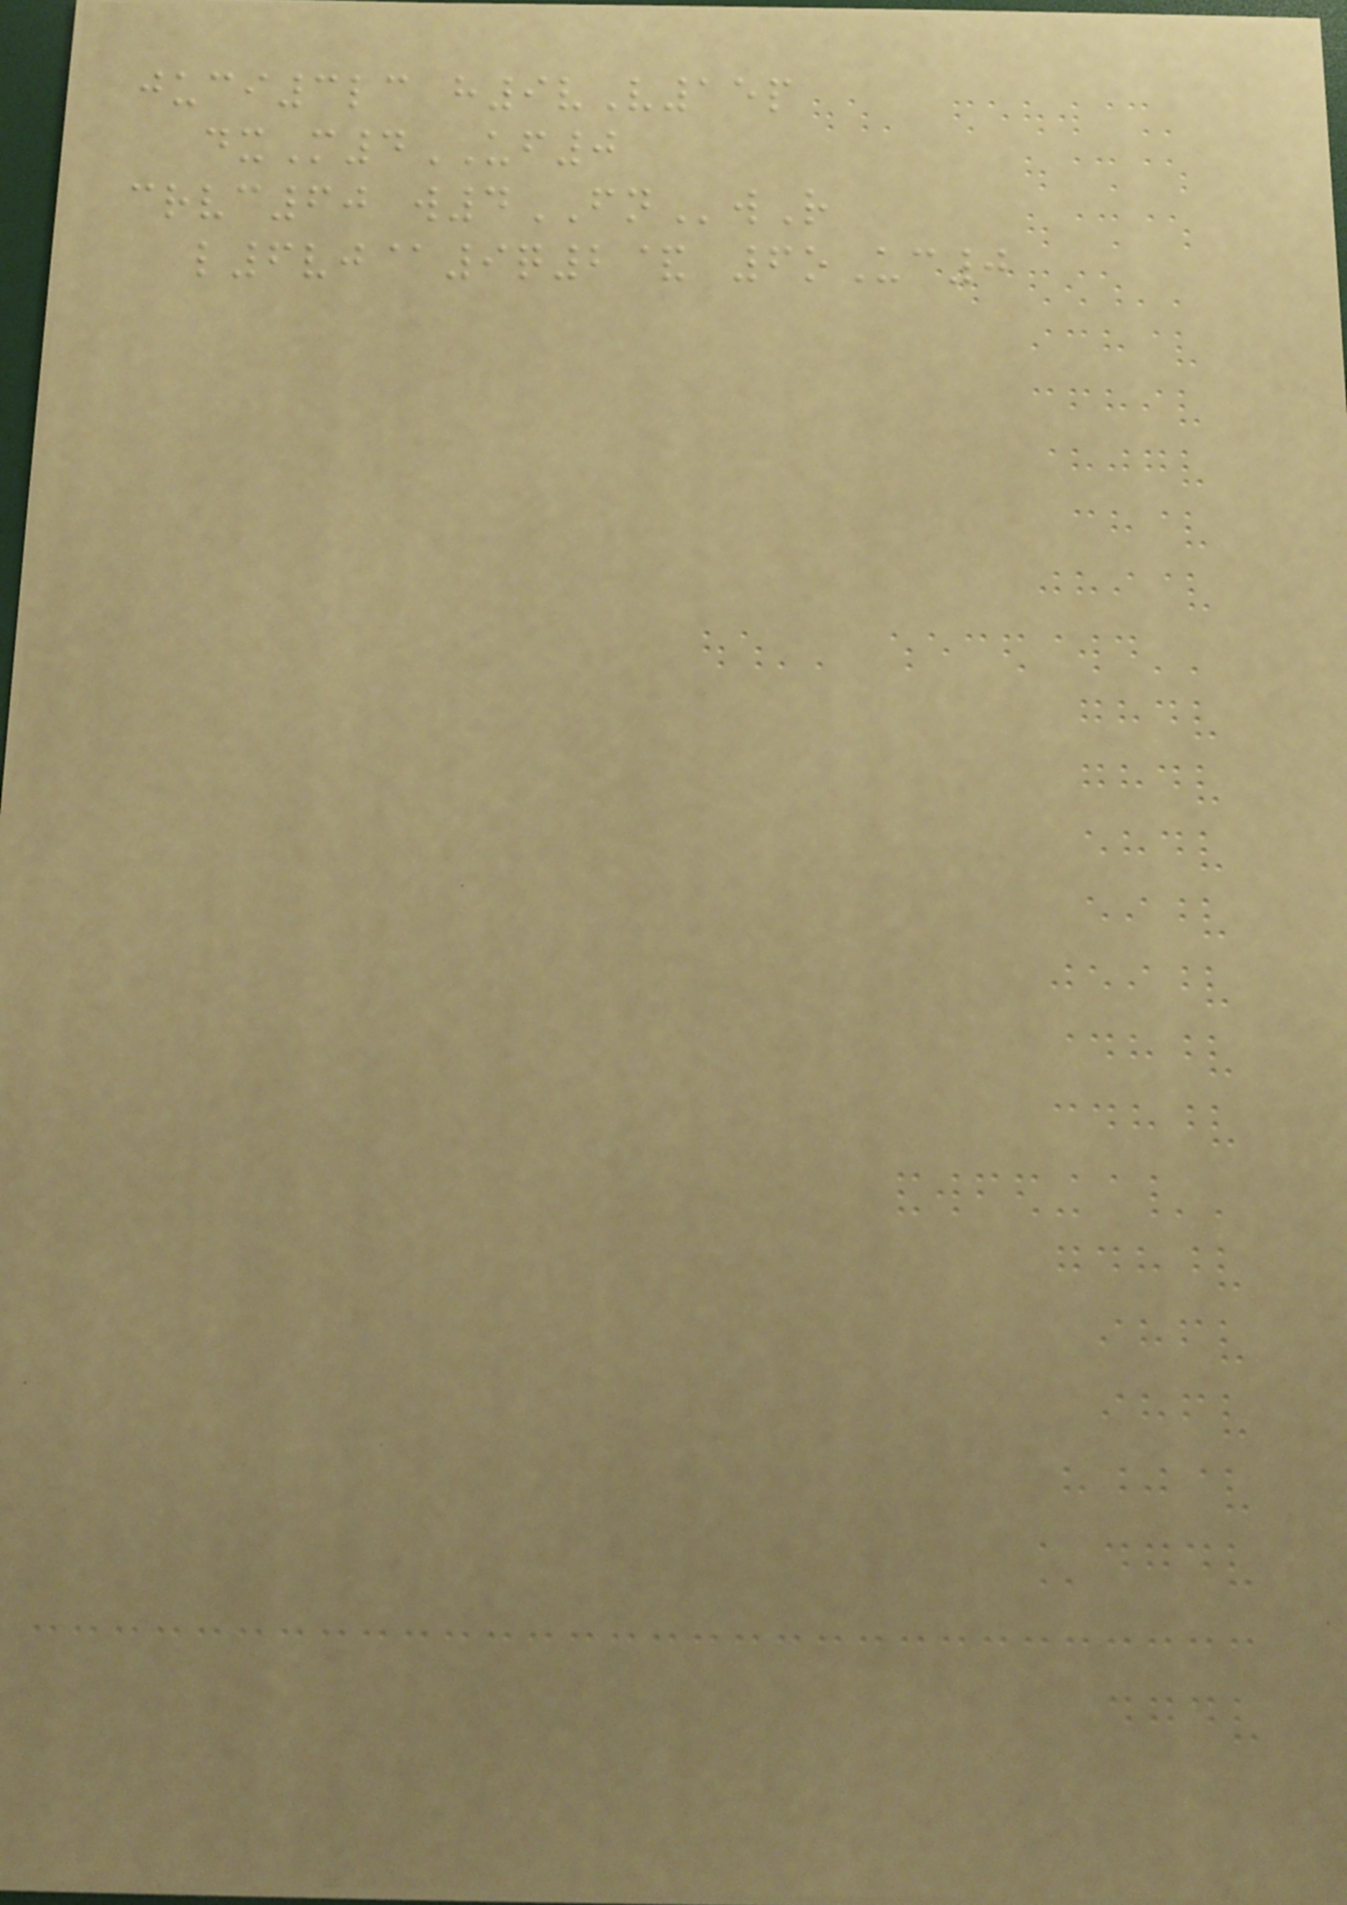juci3lc h9vV15p
dxM4UF0
crvc60 w4FNwR
l6vj@9q2& 6oUc0
